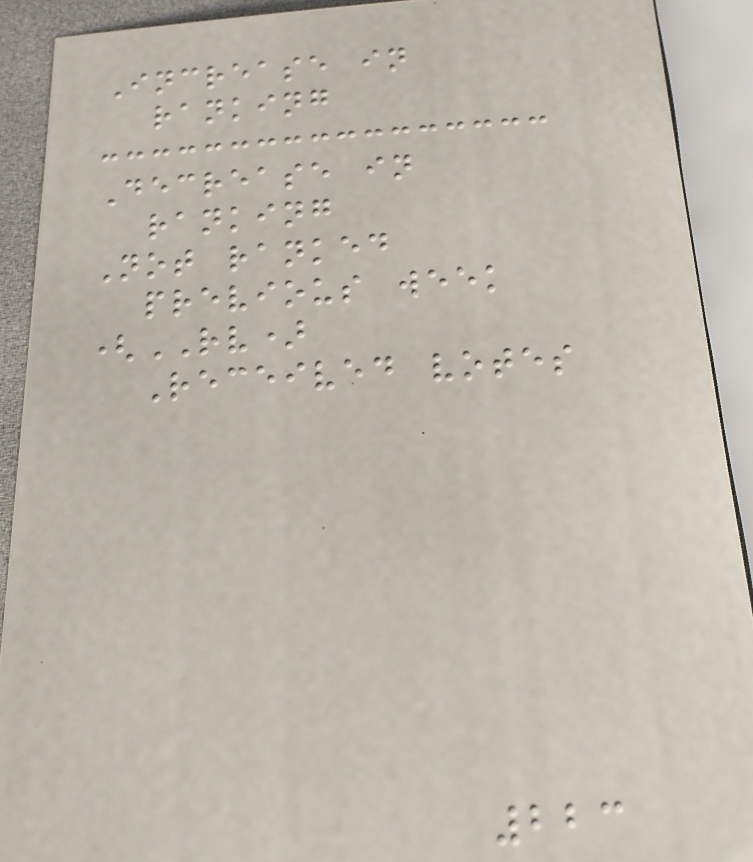Increase in
ranking
Decrease in
ranking
Not ranked
previous week
(RV)
Received votes
223
